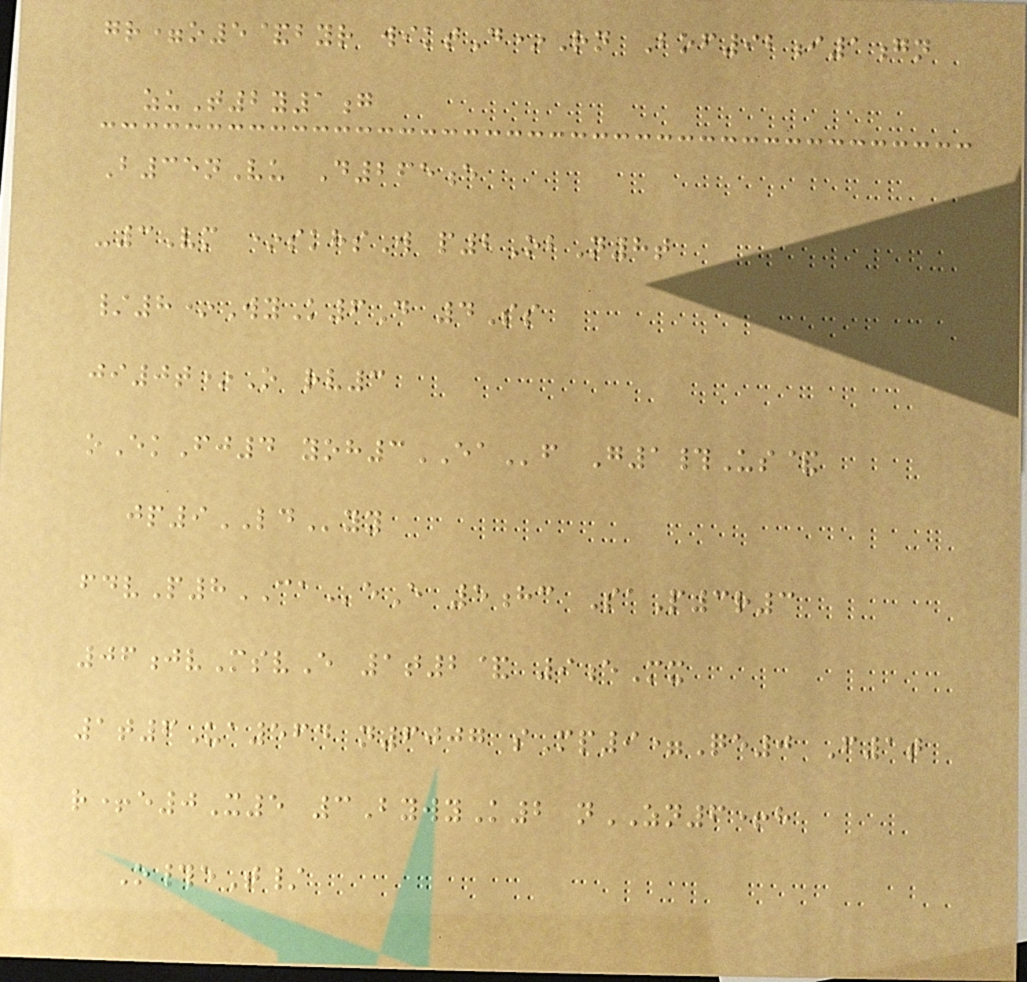gr=o5&byr wiktD*Rn Bof92i1gn
zuT2y1g
B35nVu D265e
-3Vm *skhsW p2ObN8t
/8*WyK6D 4Ss
ji0t*O rv3
oEkFj4 yoh3EAf G1#Us&
jp9LDyy
fdvP8CAeE 5hc SaP3r3
06jvMsvE 1t2& 9eMx
1t6Ua564 n6007 sMp9=Qe0 F1t
r+e0X5 3BywyK2 nZN6+h
O#eT/
